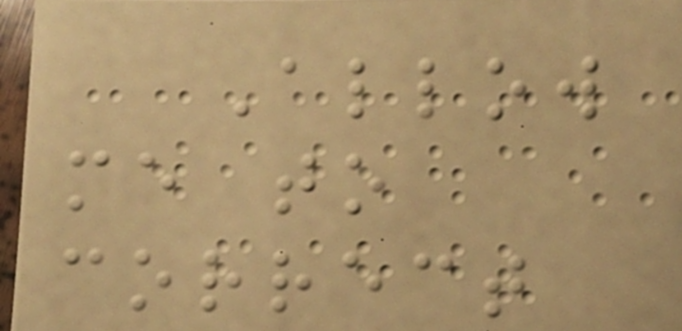Allow
me to
correct
